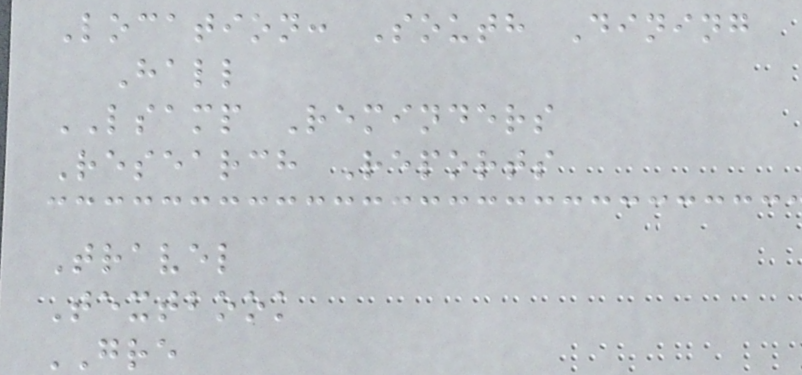Location: South Dining
Hall
LSAMP Reminders
Research Reports
Travel
Textbook
GRE
